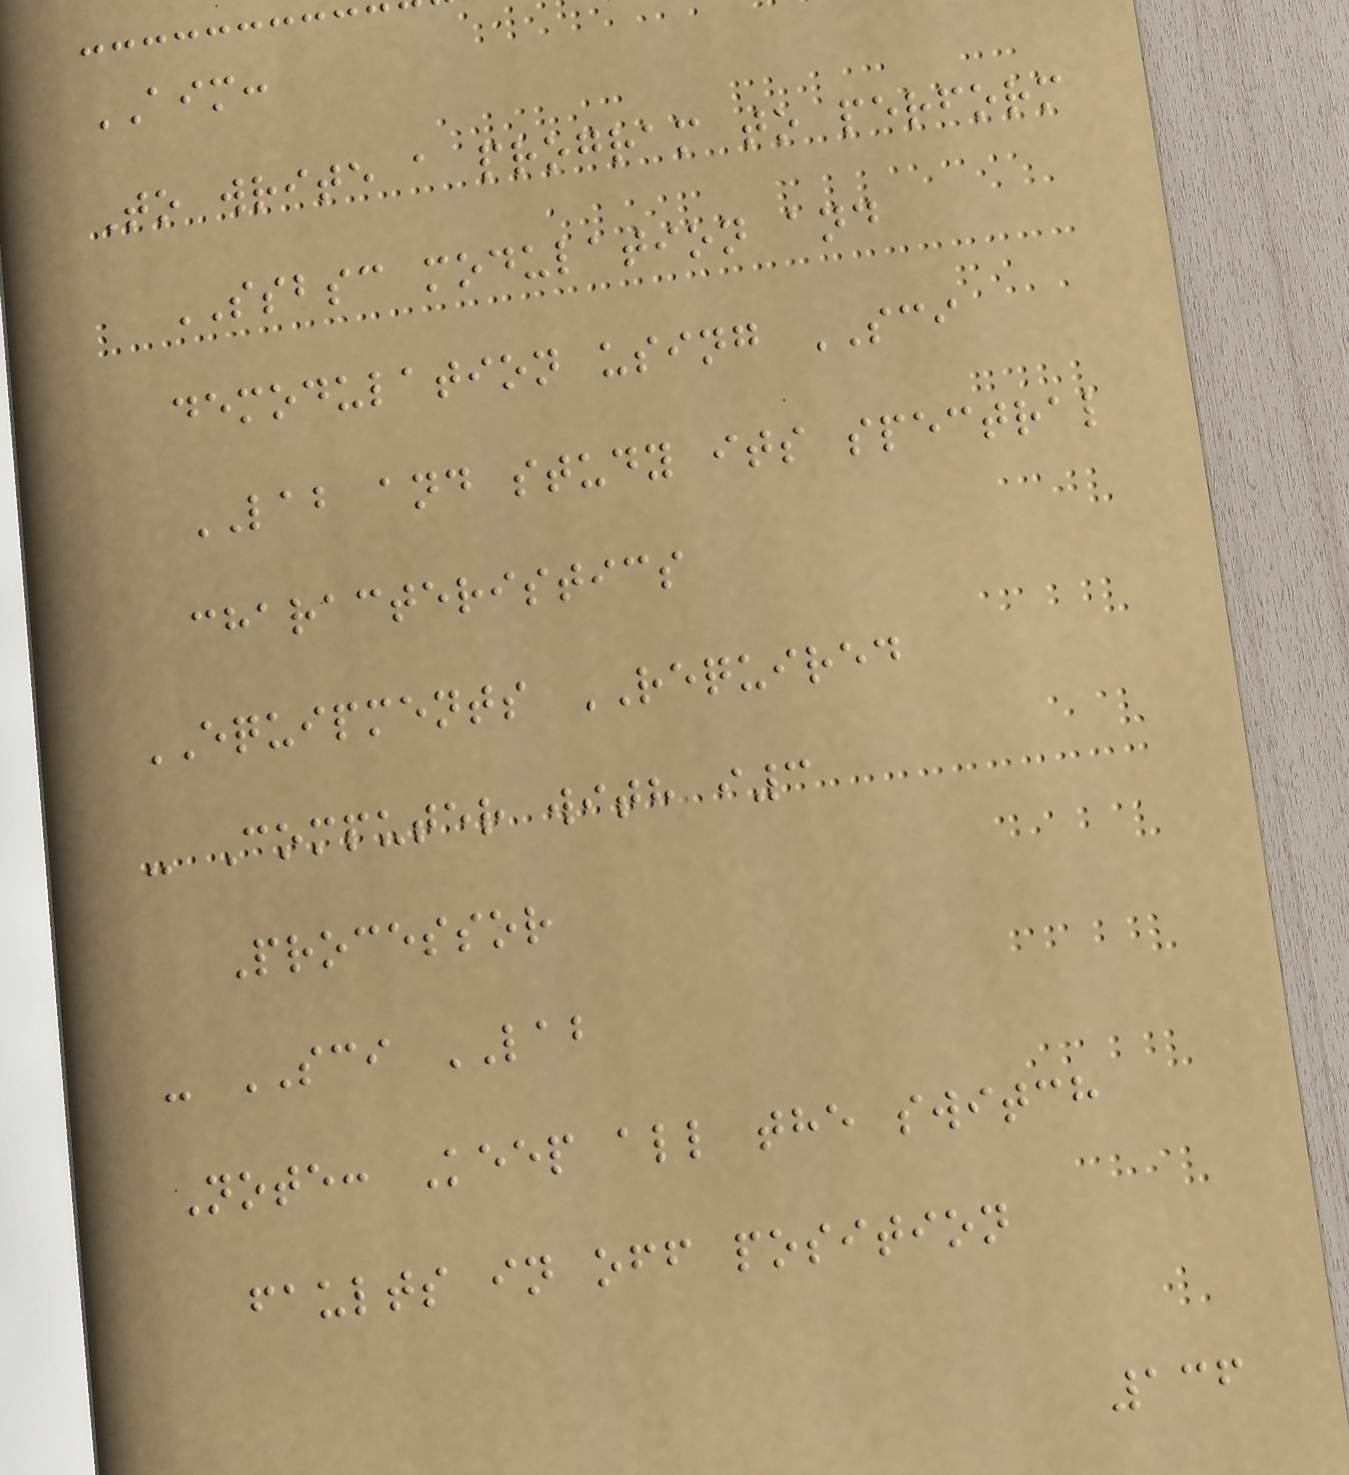AIM:
To write a program to perform
SSBSC modulation and
demodulation using SCI
LAB and study its spectral
characteristics
EQUIPMENTS REQUIRED
- Computer with i3
Processor
- SCI LAB
Note: Keep all the switch
faults in off position
136
